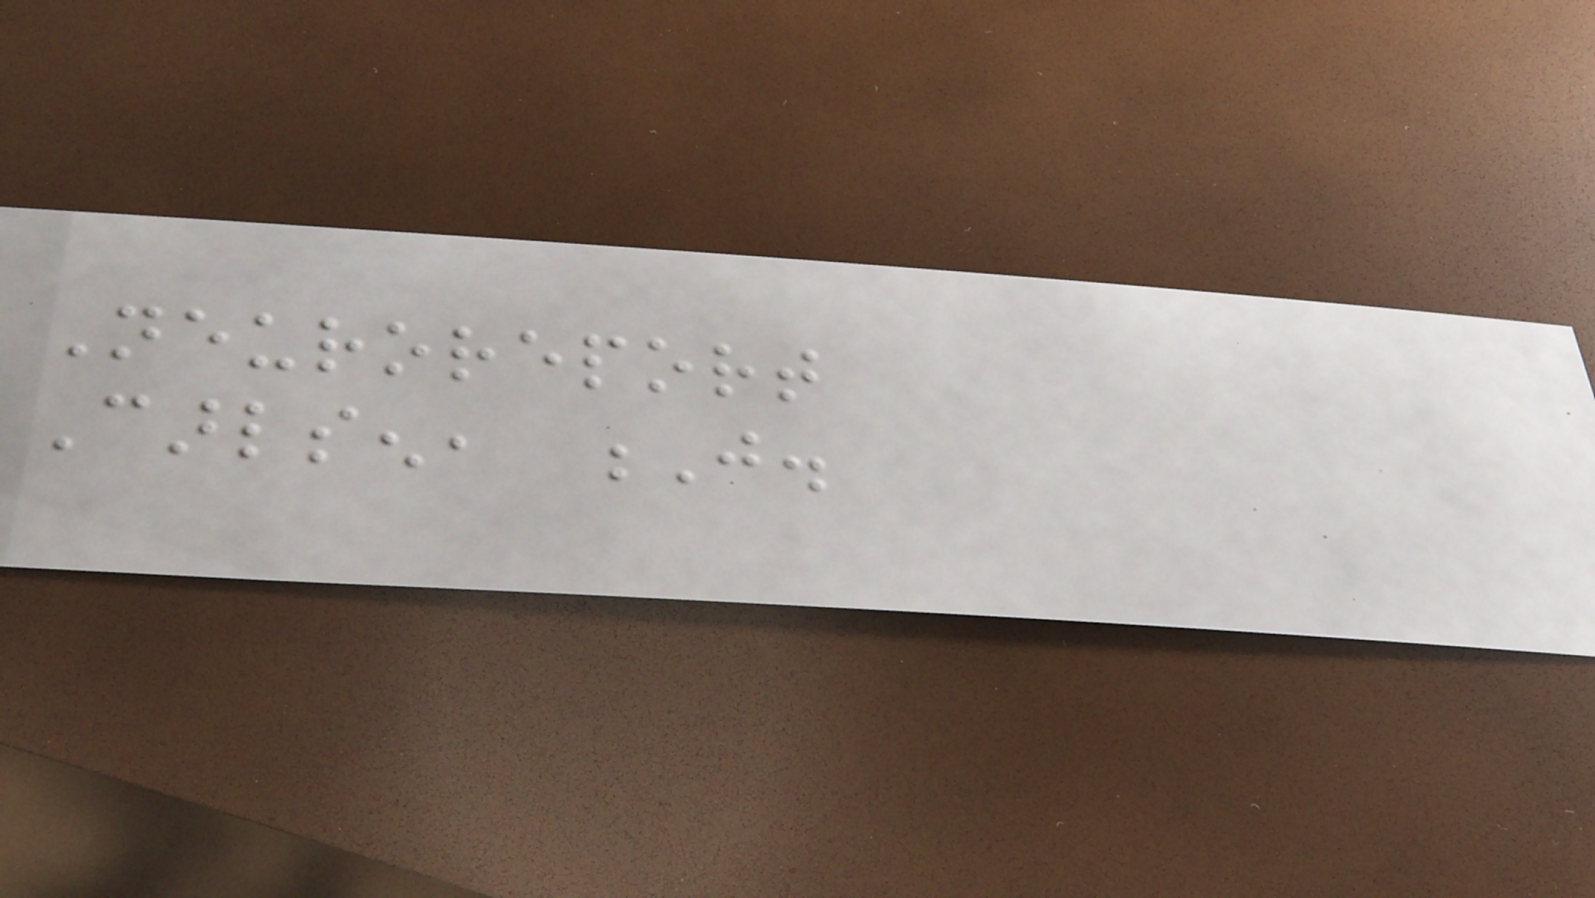Neuroreport
Carlsen, J.
